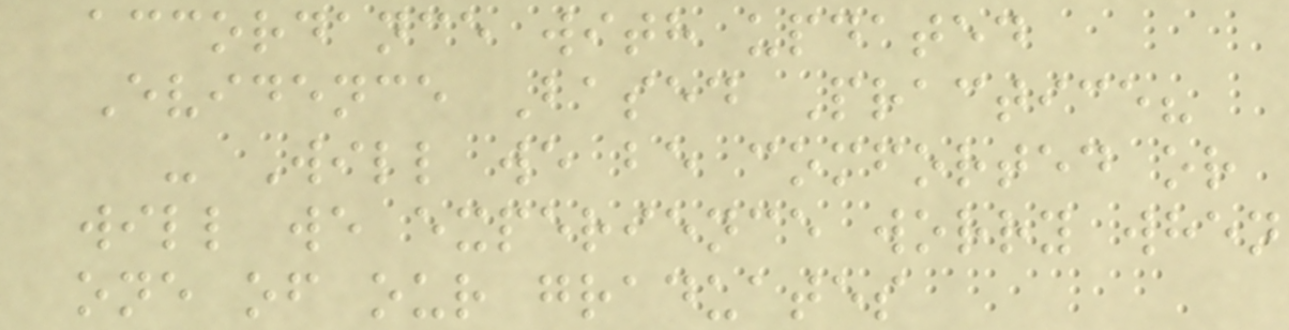accordance with updated
Evidence Based Practice?
- Will we be comforted or
will we experience worry when
one of our graduates
